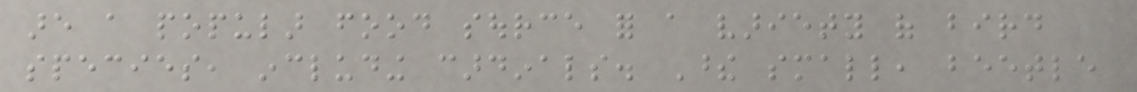are a popular food source for a variety of bird
species, including cardinals. These small, beetle
